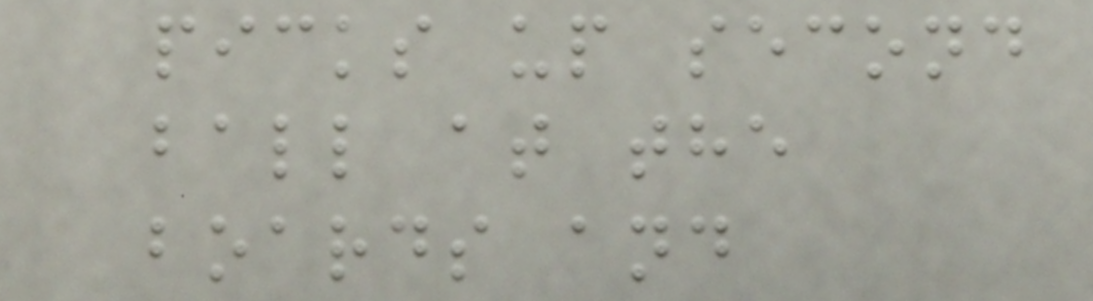picks up second
ball at the
boards and
